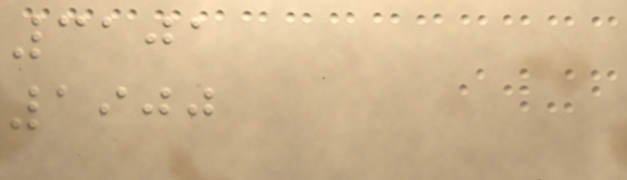3101
1900
